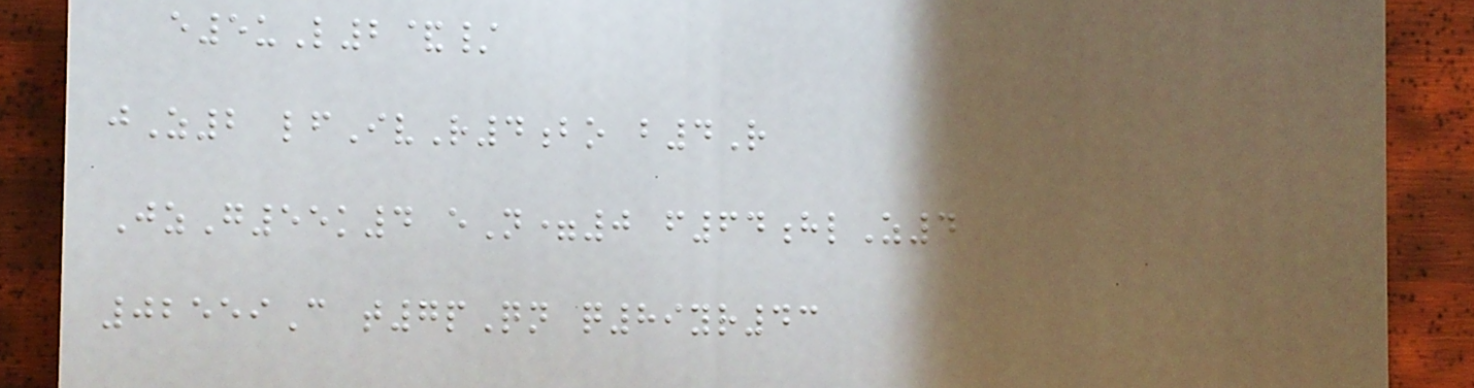e5uL2&/
jZ2 lfIvR4bo b4R
JzG55k4 eN=0 f64hlZ4
02559C t7pQn q89yr43
